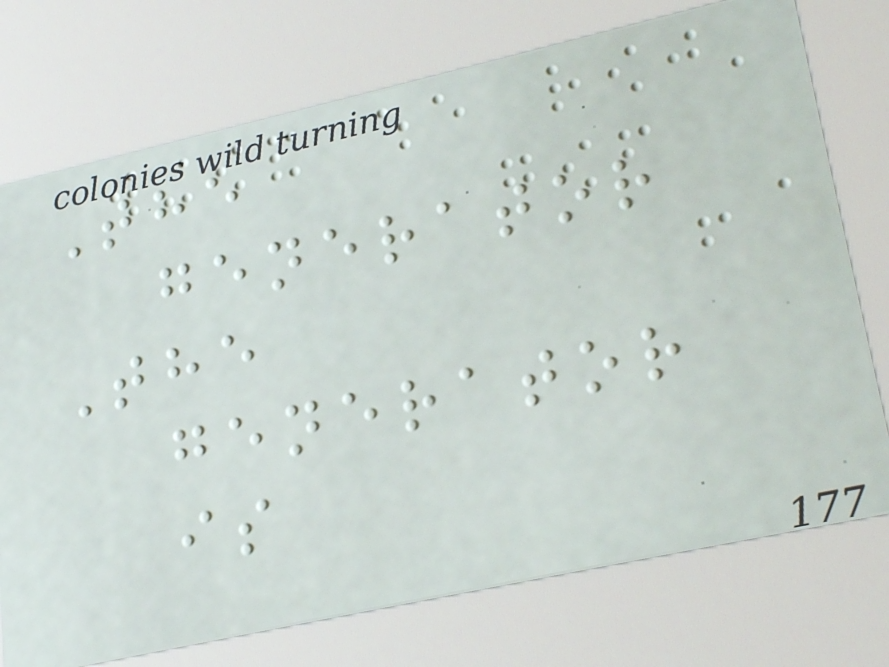The
generator
The
generator
is
